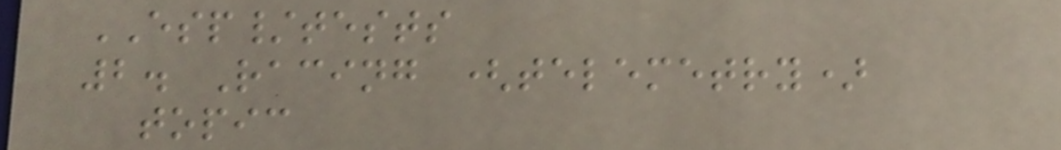ESP/tests
2. Racing (telemetry)
topic
